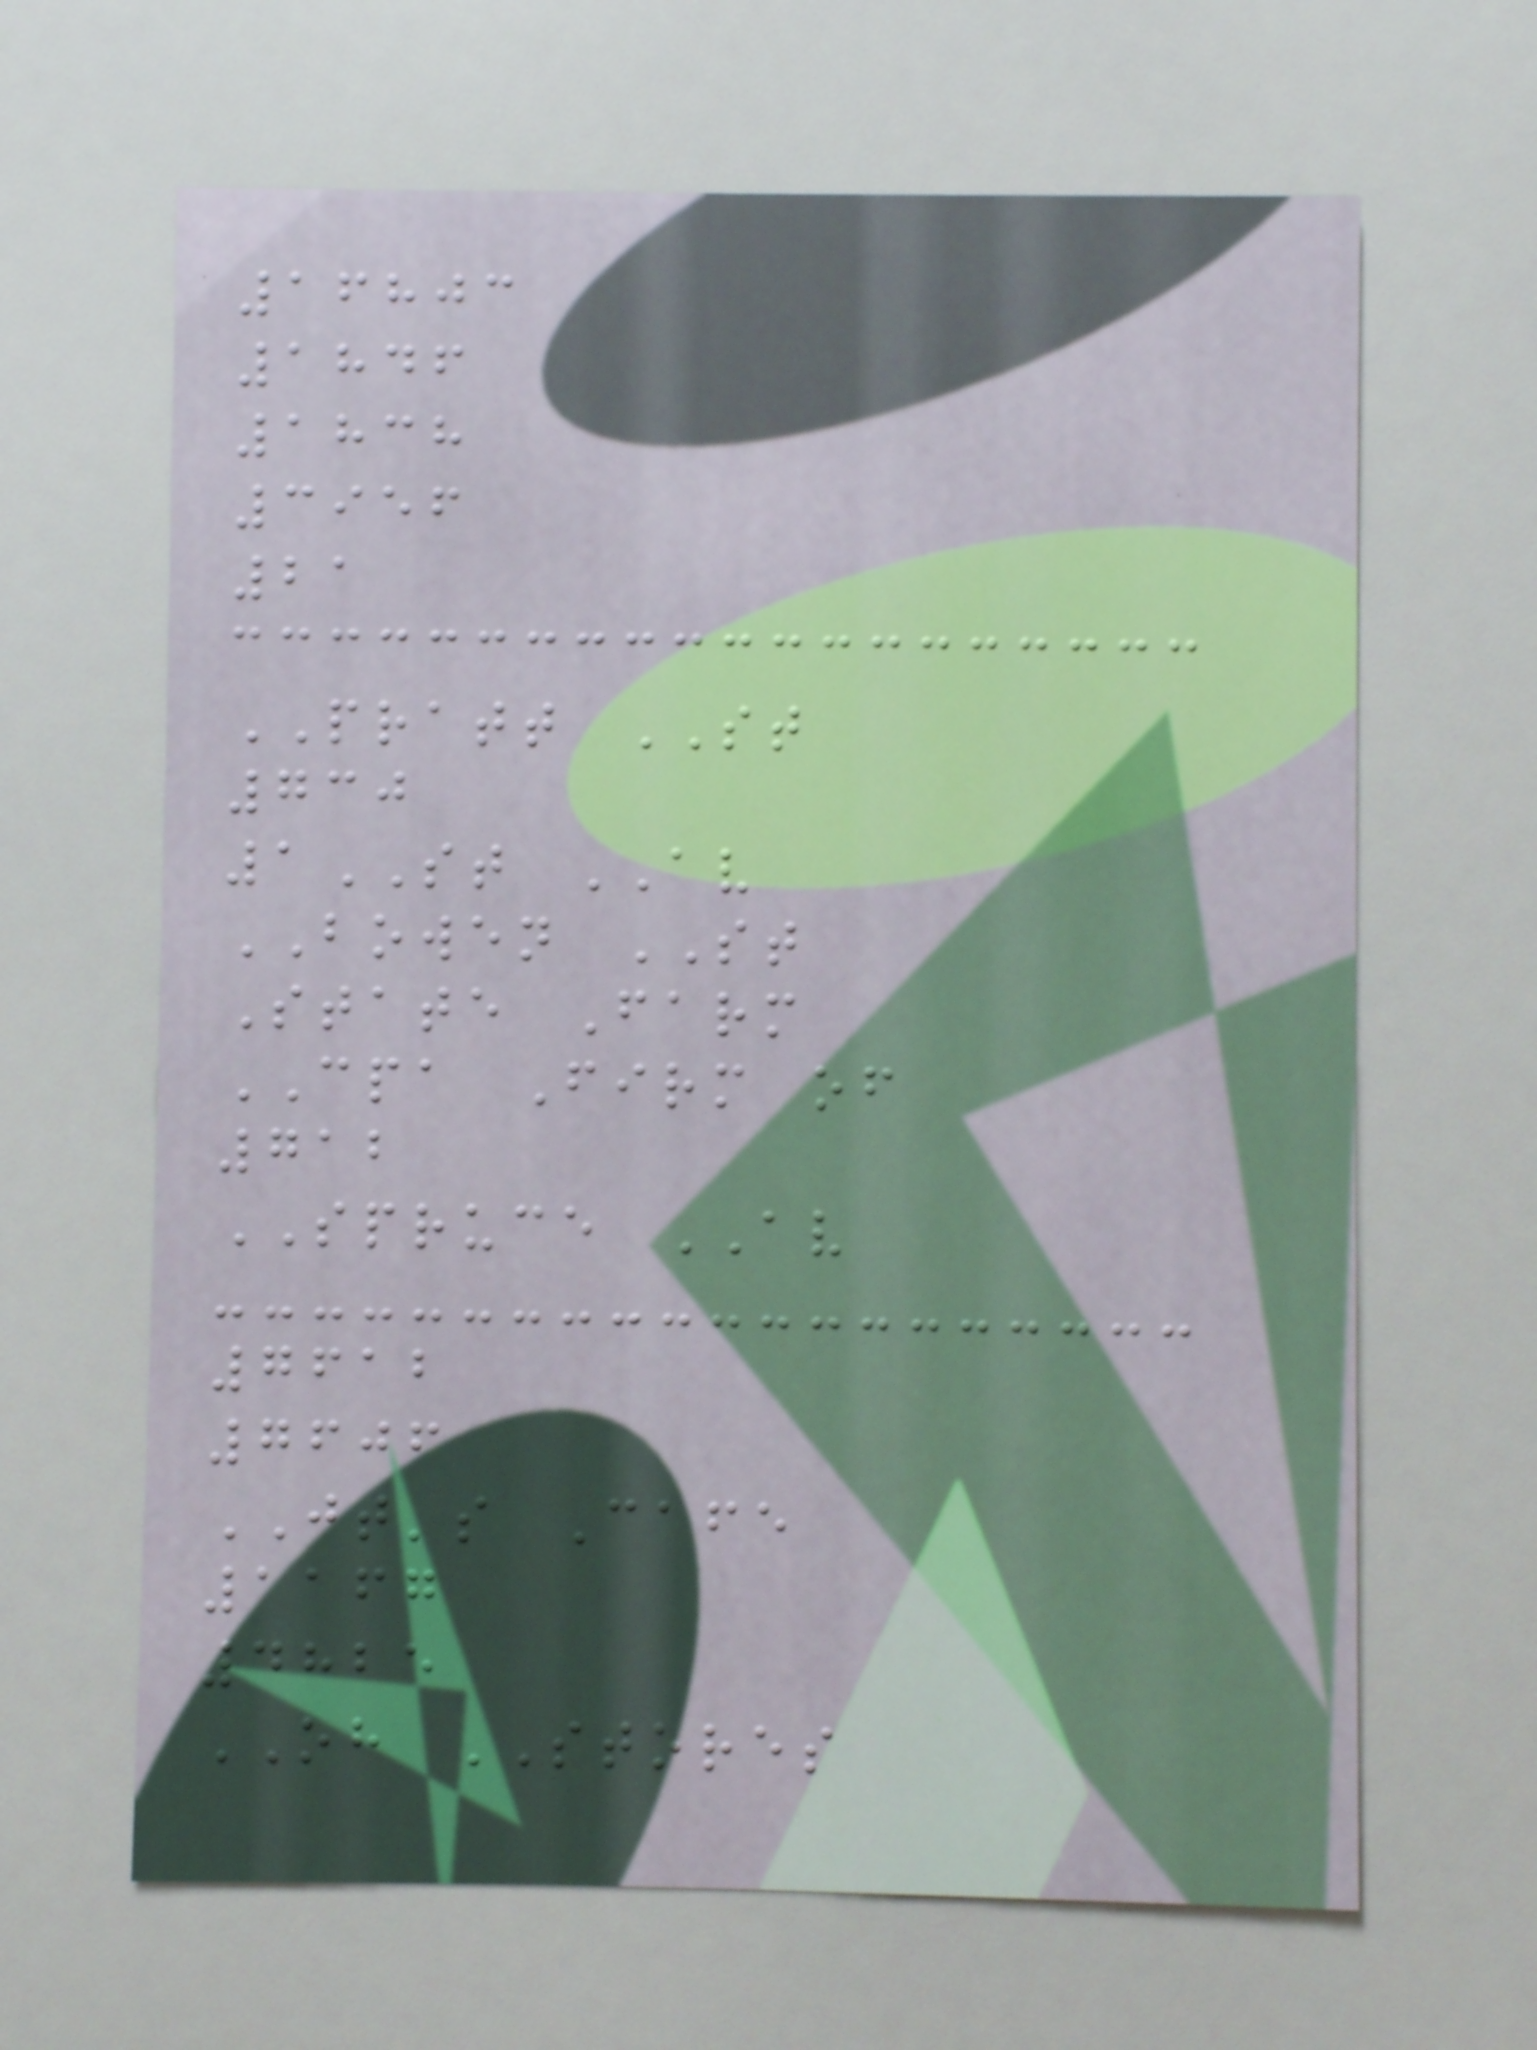16803
1846
1838
3956
21
PRATT ST
730
1ST AV
BOWEN ST
State Farm
CPA Firm of
712
SPRUCE AV
7612
7606
JT's Cafe
1167
4825
OH STORES
